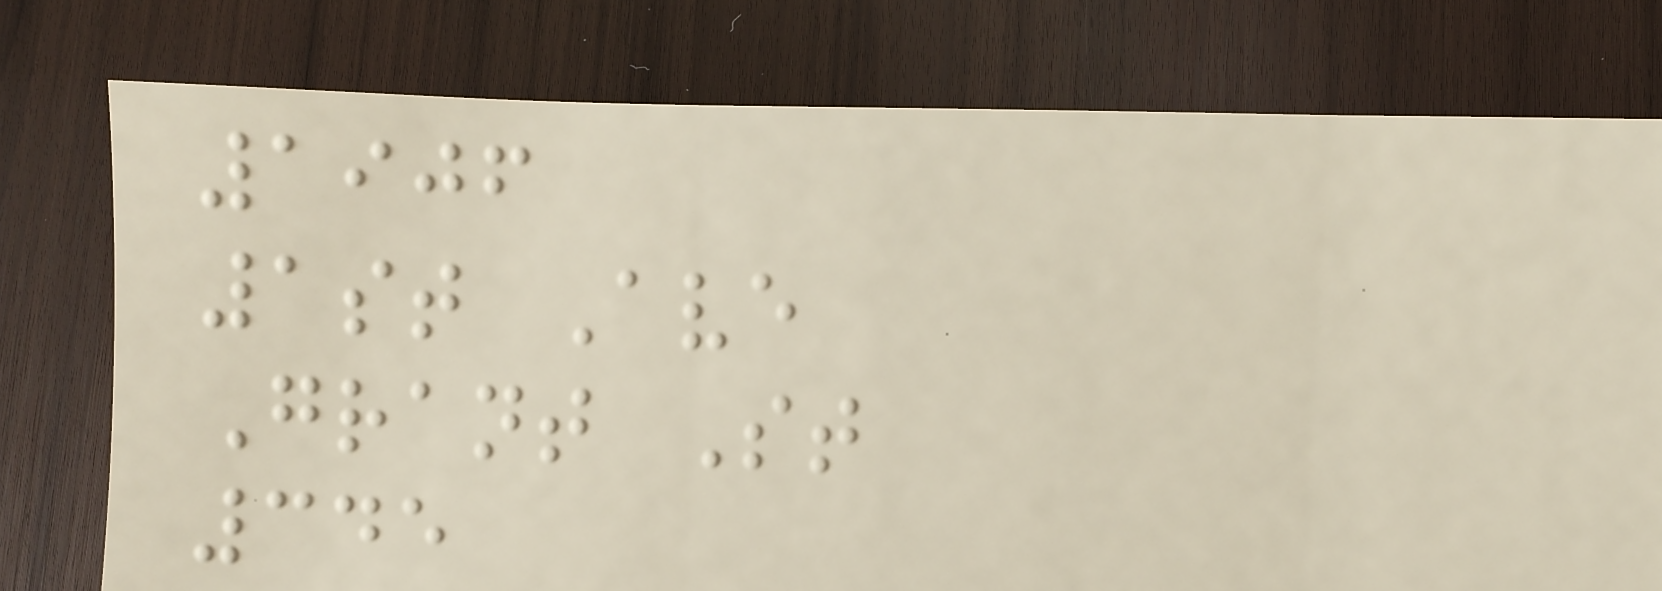1906
1st Ave
Grant St
345
